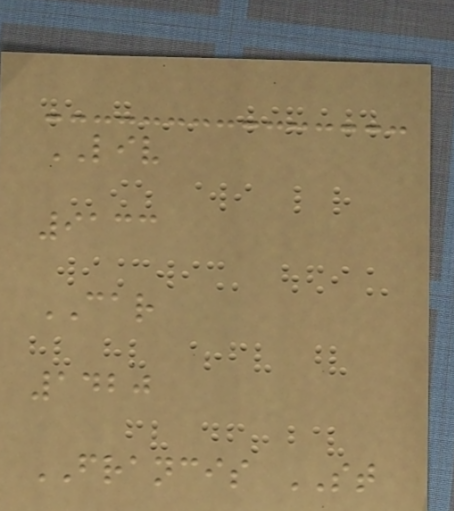LIV
9133
CAR
1420
FRANCIS ST
